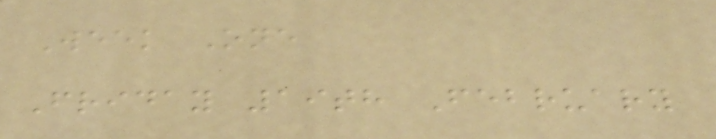Week One
Friday 19th February
